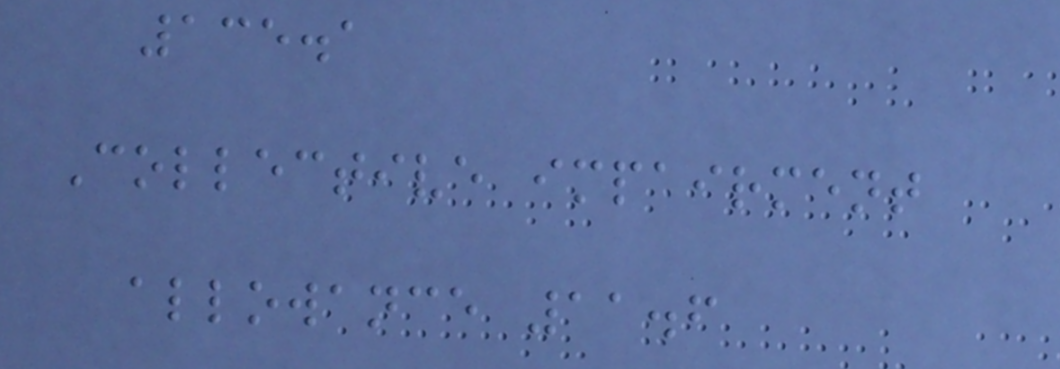135.1
Collective impairment
allowance 11.6
